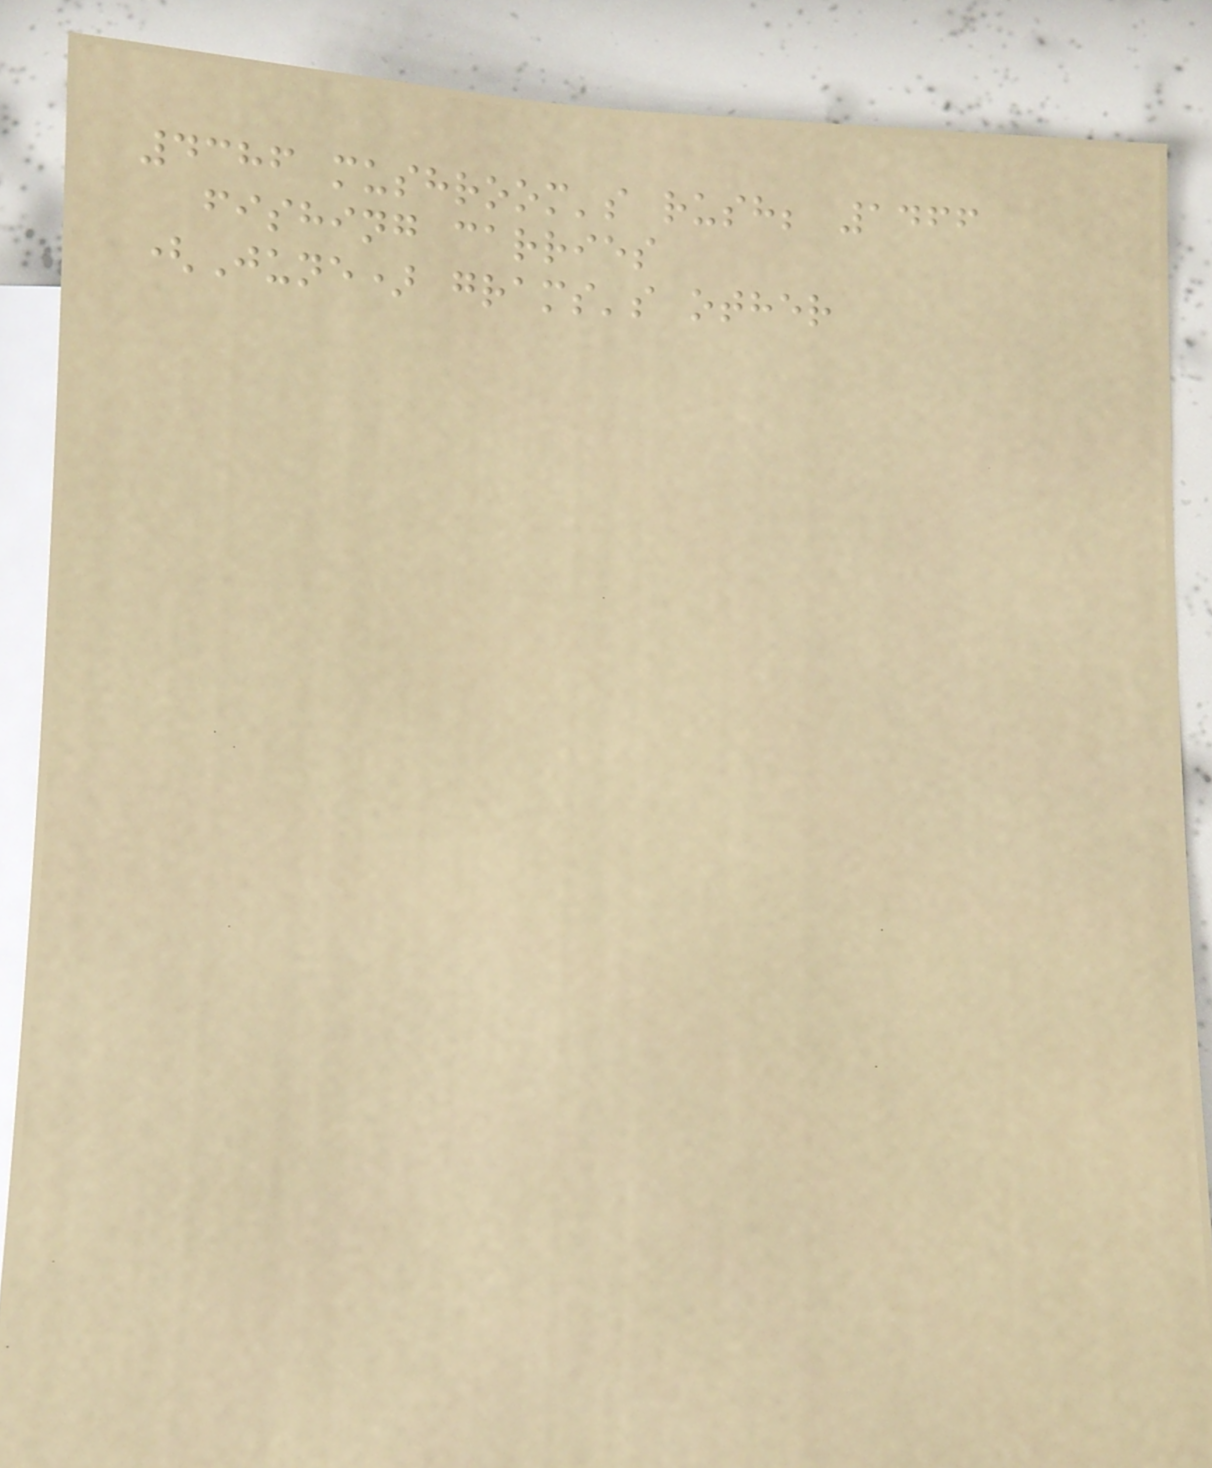4386 mushroom's rush; 1466
fishing carries
(June) grams's other
